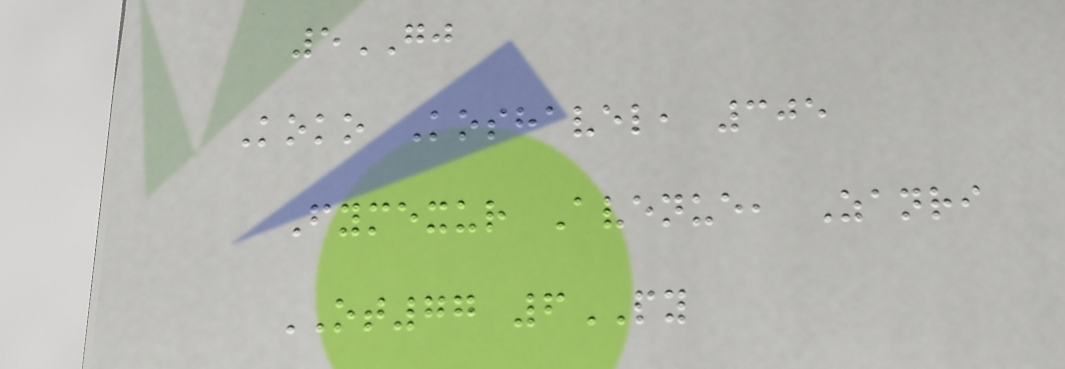5GJ
Koko Koshavel, 305
Fymexur Avenue, Zanri
OT77 6PY
